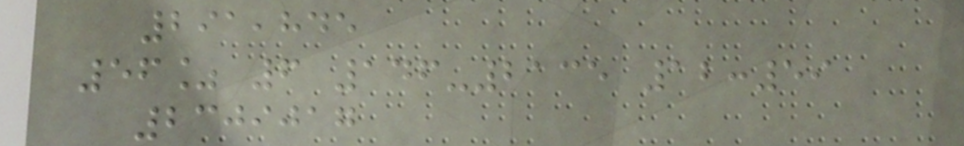291,845
56% 6 146-2135 12:59
2309017
